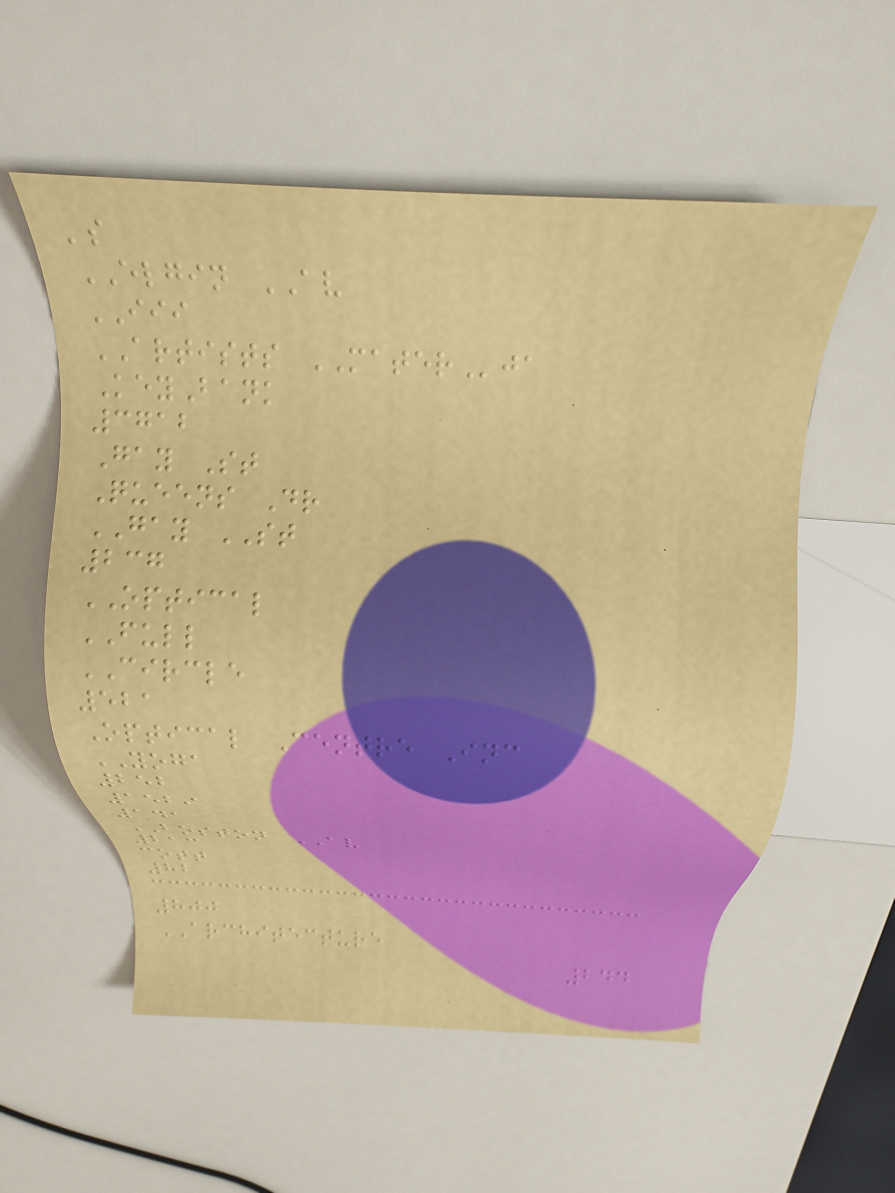's
ELGIN AV
III
ARTISTS MATERja
KeyBank
3712
Gay St
Queens Dr
GAY ST
237
OPTICAL
FULL
CIRCLE
521
Optical Centre Inc
YOGA
252
1529
141
BOSTON AV
213
cott
82
800
ARCHITECTURE
244
